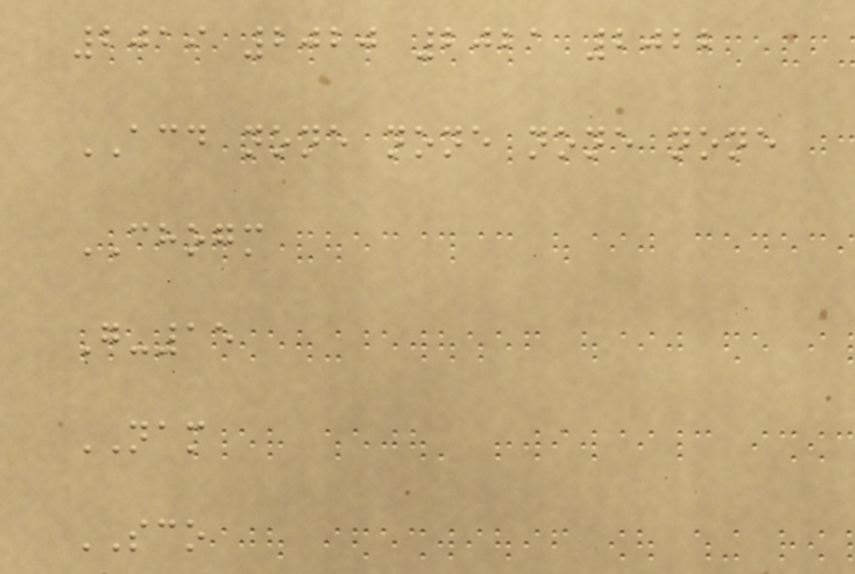2019 2020 2021 2022
ACD none none none none
CHOGM
G-15
NAM
SCO
